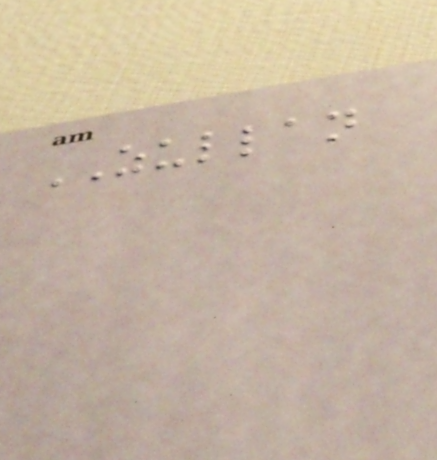ZULLAN
